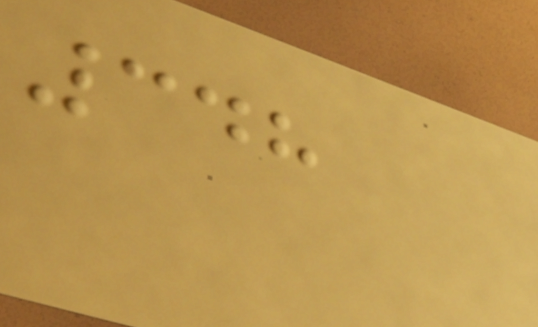348
